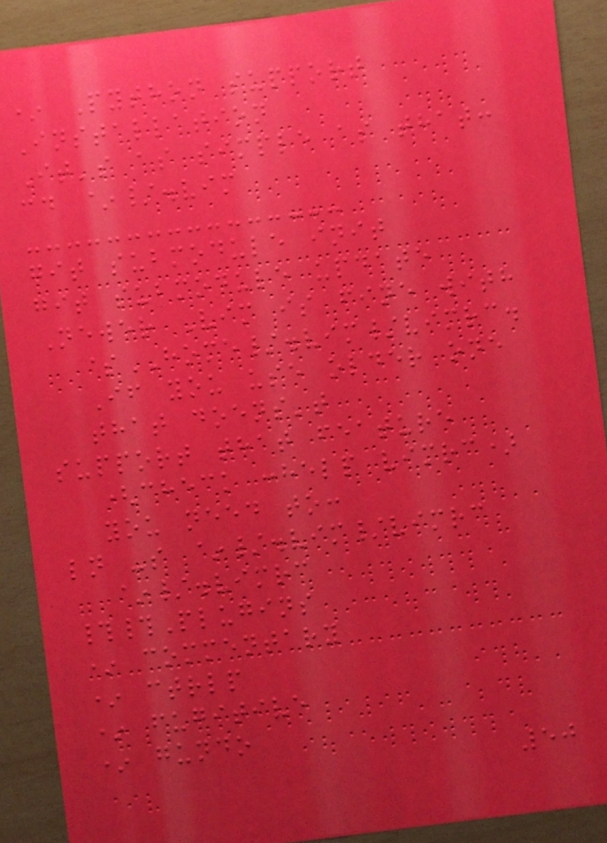* Python support
Installation
It's as simple as that:
cd ~/.vim
git submodule init
git submodule update
Newer Vim is fine with
$HOME/.vim/vimrc.
If you use older one
that doens't
support that feature
(check :help vimrc)
you need to:
ln -s ~/.vim/vimrc
~/.vimrc
##Plugins
* commentary
* ctrlp
* fugitive
* gundo
50
